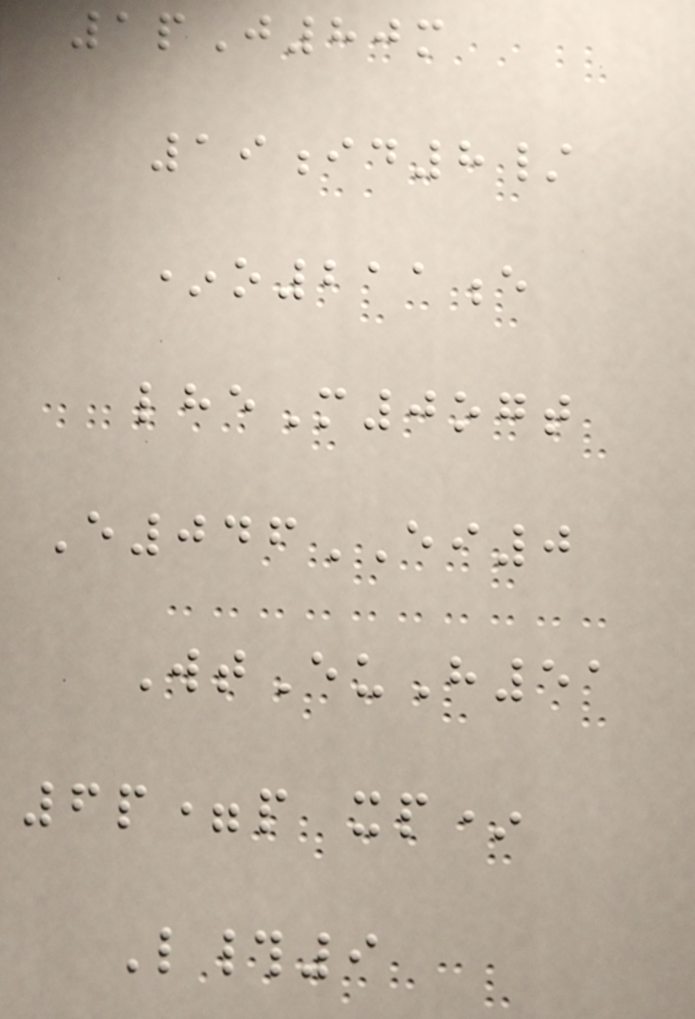1pJ80m
19id8/
*o211e
lheM0ogt
E046EI0
WtEuH51
6p=p xp*
L#9
